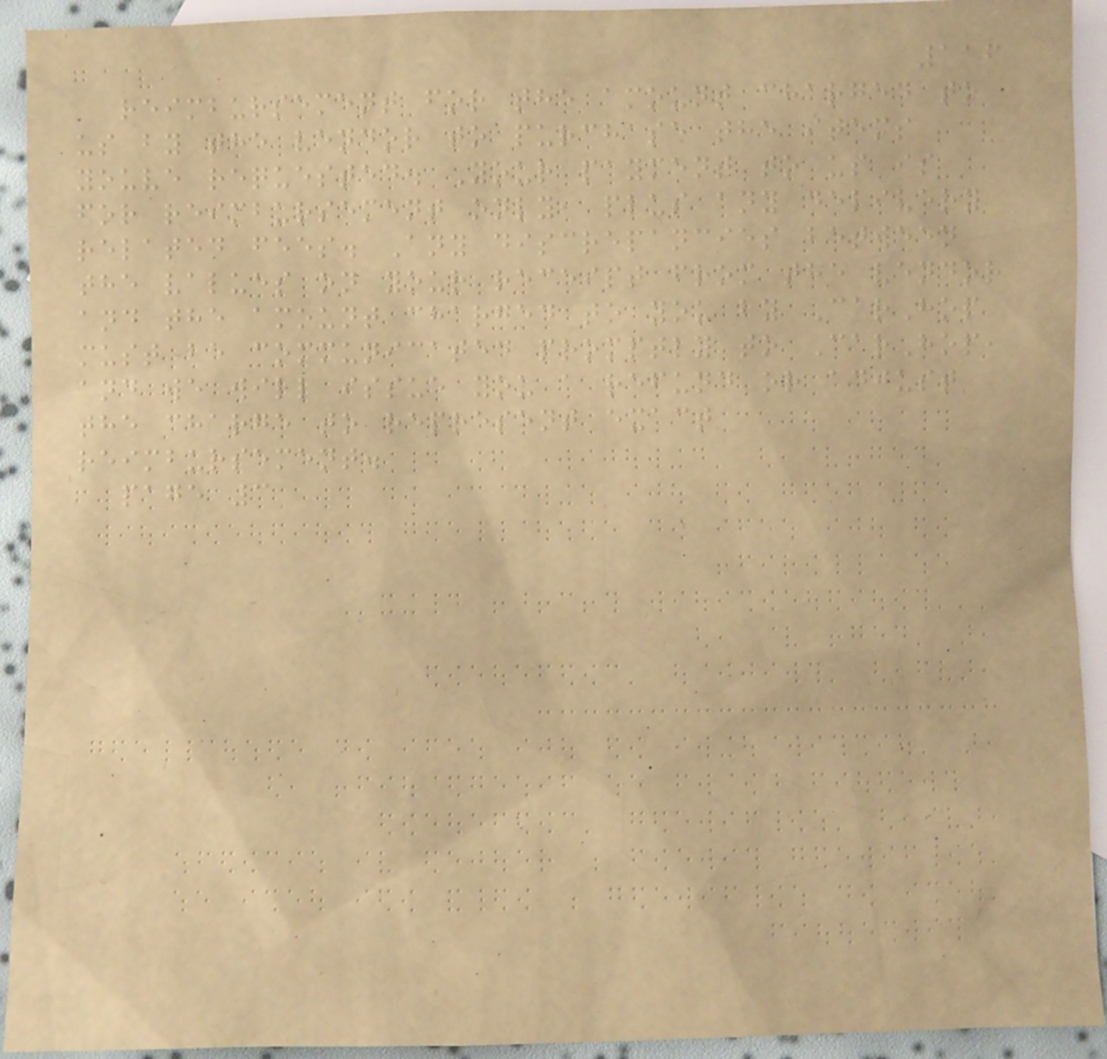116
reimbursement for the amount charged to
us by the vendor to purchase the items
youve requested. Your payment to us is
for reimbursement only, plus any delivery
related fees. Any discrepancies between
the values on your receipt from the vendor
and the amount charged to you by CarHop
must be communicated promptly to CarHop,
and we will issue you a refund or adjust
the charge to represent exact
reimbursement.
page 3
